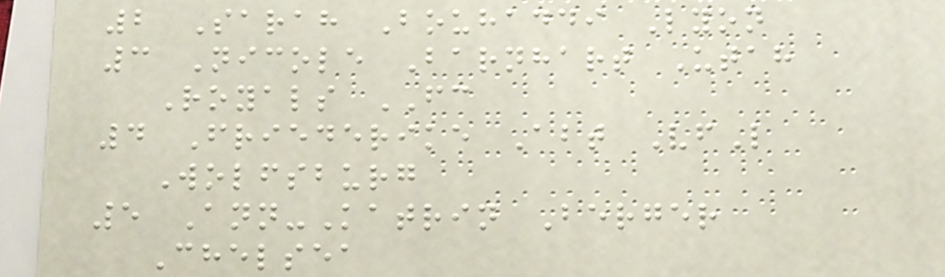2 Sarah Bouhaddi Lyon
3 Nicole Barnhart Utah
Royals FC
4 Friederike Abt VfL
Wolfsburg
5 Ann-Katrin Berger
Chelsea
